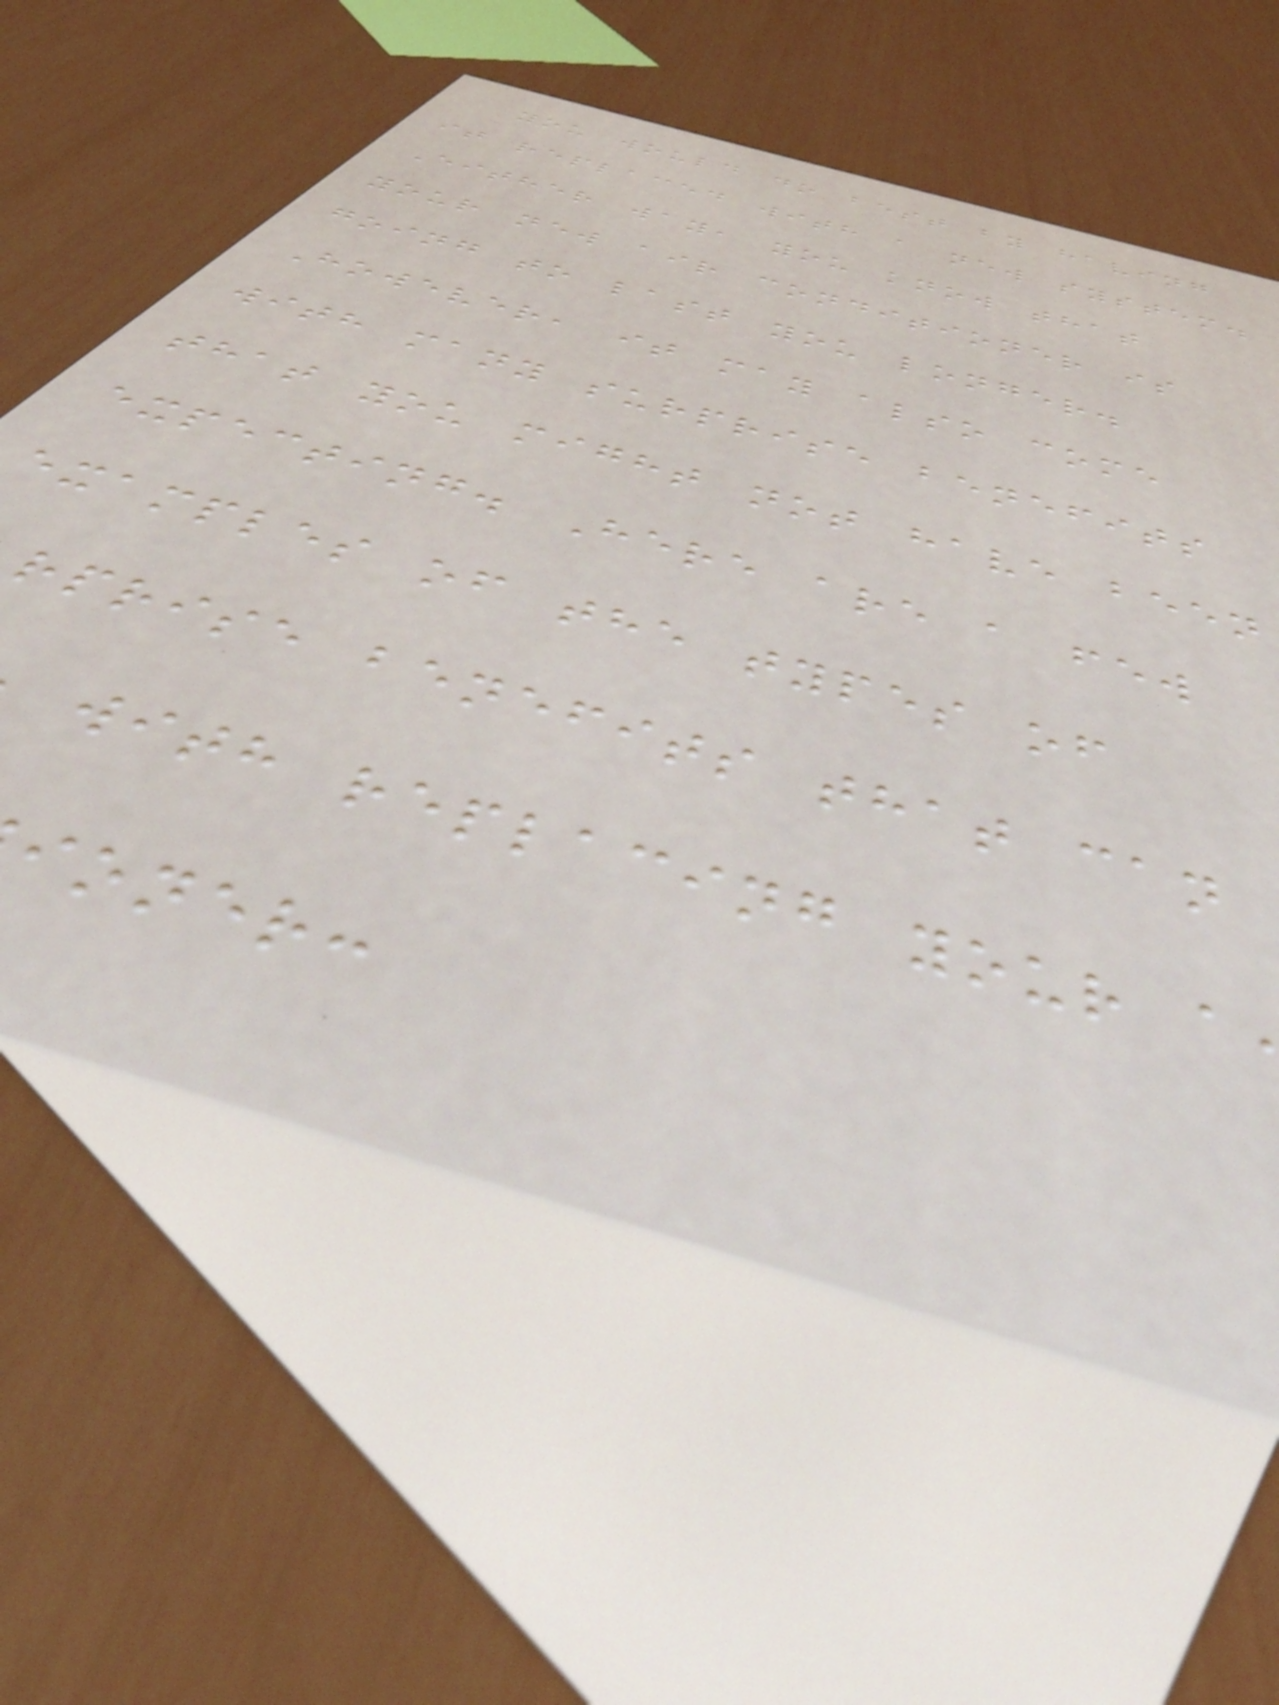you would do best by having
it replaced with a new system.
Either way, you know that
your new air conditioner is
going to last you longer.
However, it may also come
with many surprise benefits
that you might not have been
expecting. Here are a few
examples of the types of
rprise benefits that can
with replacing your a
ioner:
